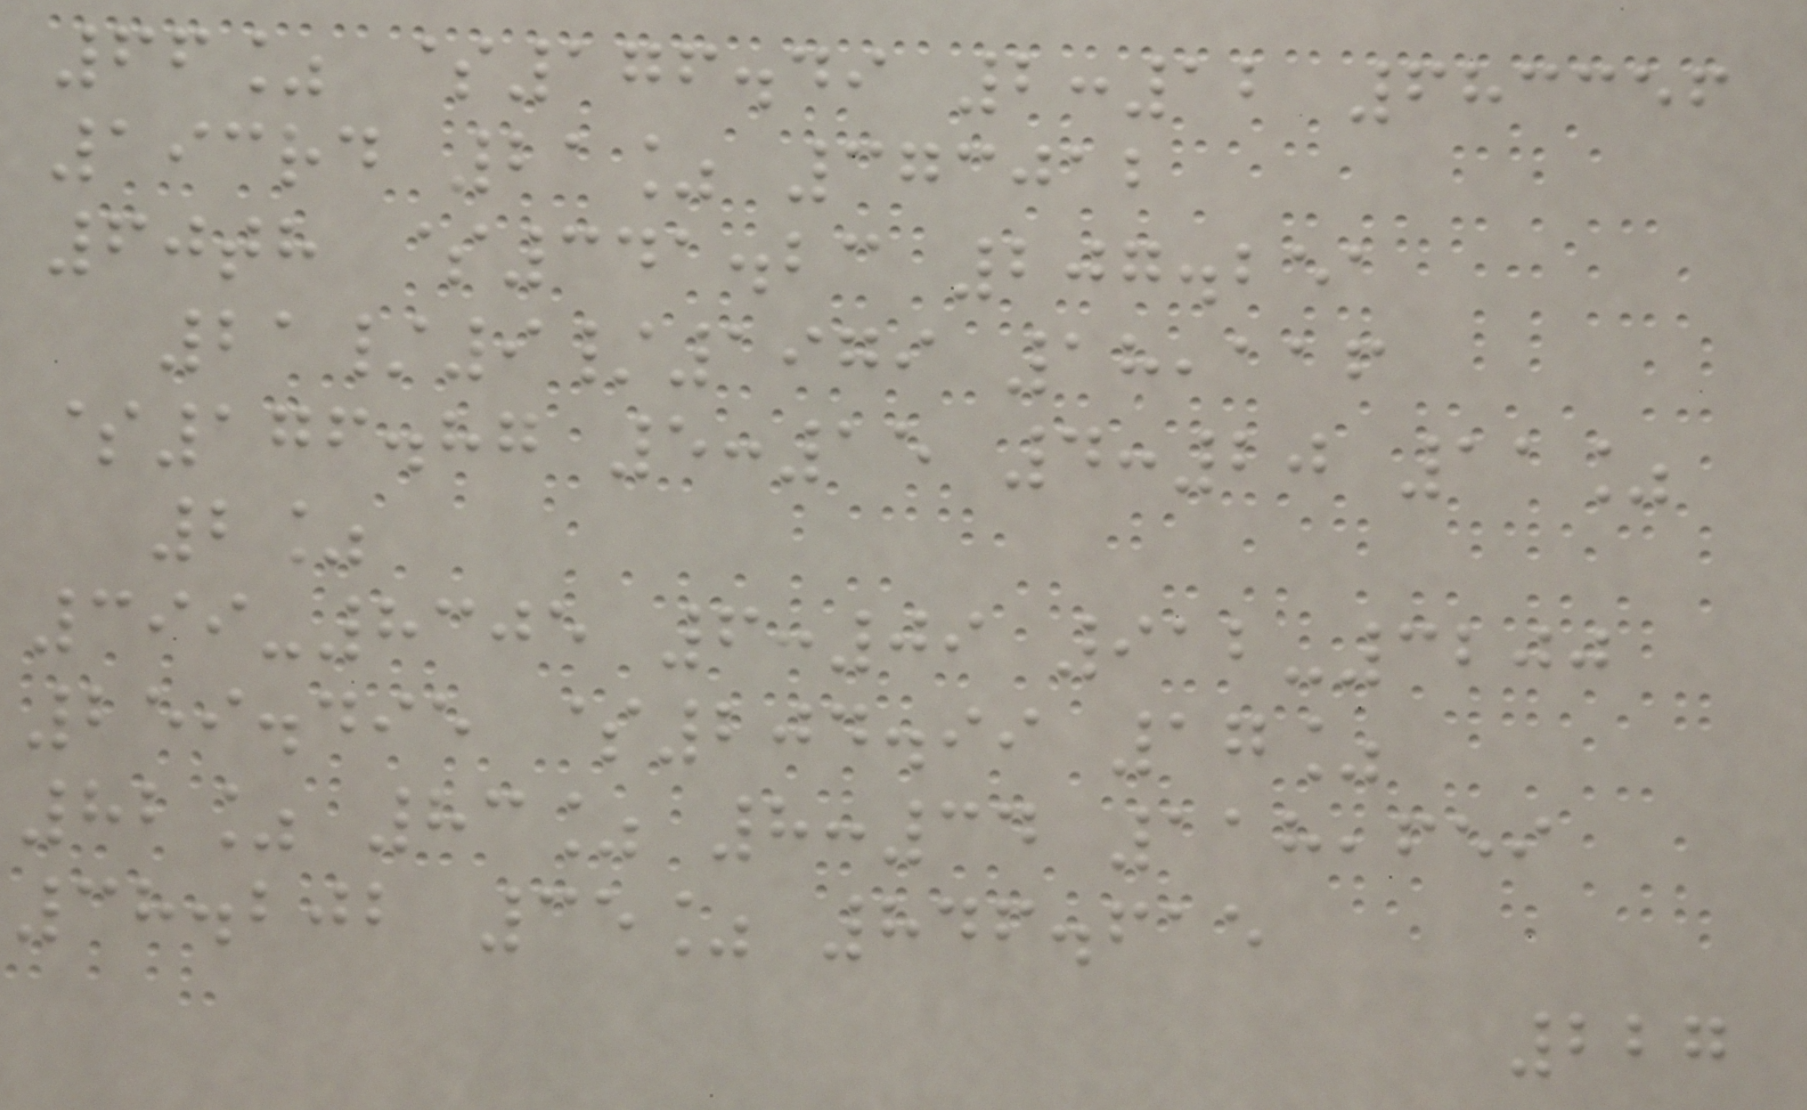66% $176.49 2:12 683356
193rd 21% 373012
60th $341.23 207.251
21/9/1979 18,116
$176.87 5:15 4:20 11%
2%
399-8305 6:09 912-3200
259.495 $204.99 17%
82% 83% 8:34 118,659
38.202 35% 846.615
227
